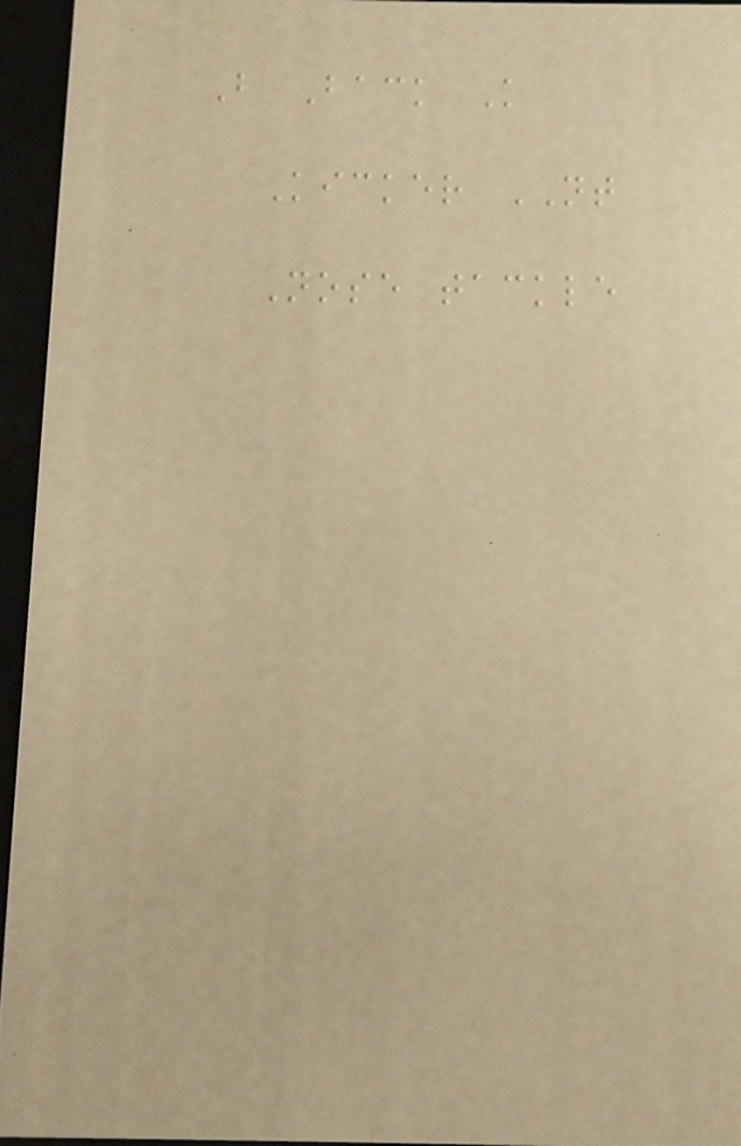B Back K
Kicker NT
Nose tackle
